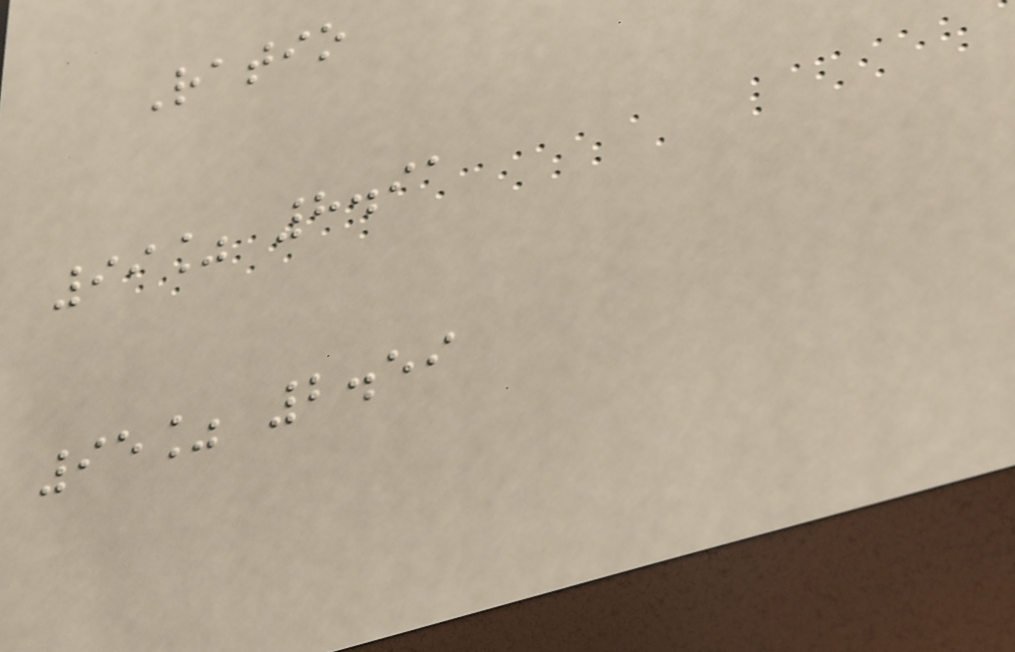Ratio
99% 8.91
95% 2.59
